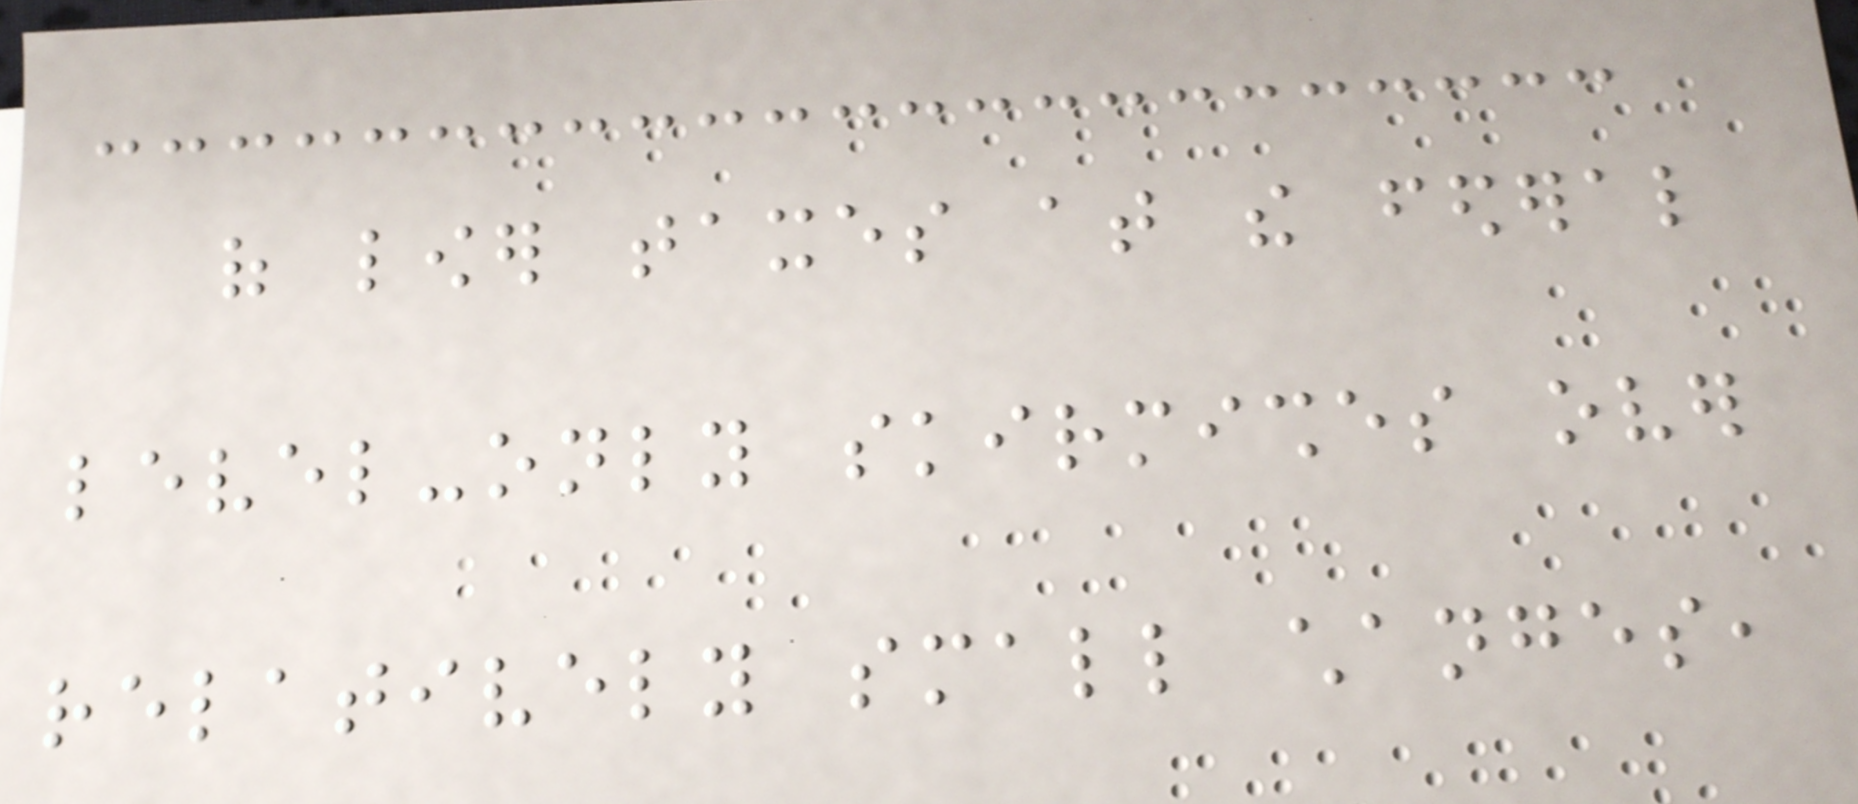of lower taxes at the federal
level-only skirmishes over
relatively small changes,
